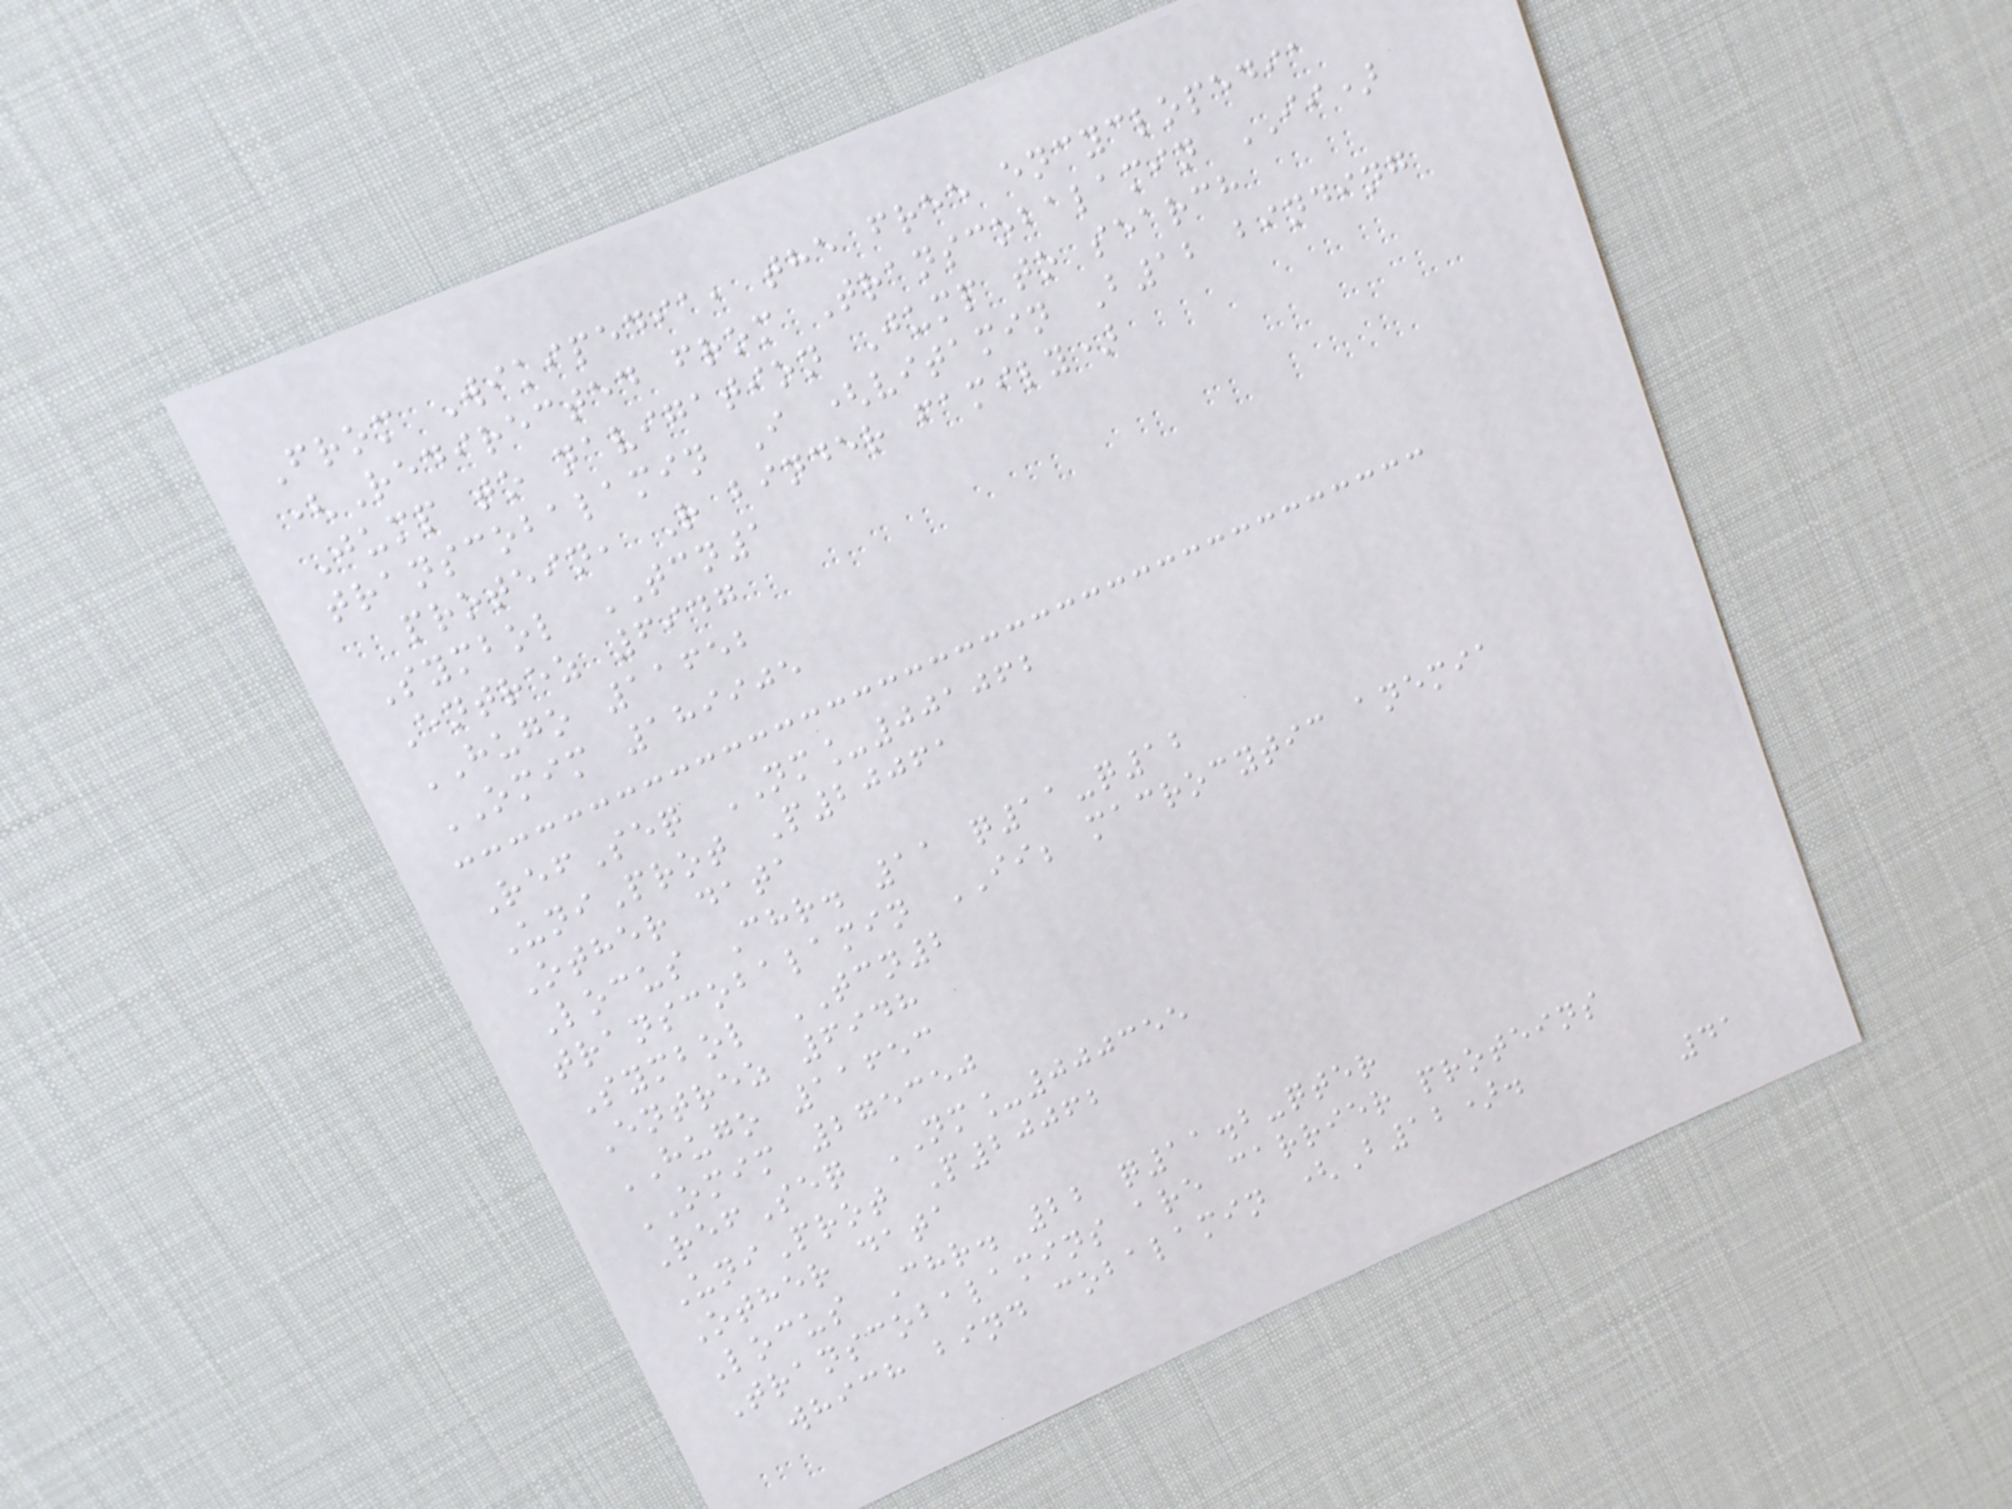From Wikipedia, the free encyclopedia
(Redirected from Transcobalamin II)
Jump to navigation Jump to search
transcobalamin I (vitamin B12 binding
protein, R binder family)
Symbol TCN1
Entrez 6947
HUGO 11652
OMIM 189905
RefSeq NM_001062
UniProt P20061
Other data
Locus Chr. 11 q11-q12
transcobalamin II; macrocytic anemia
Symbol TCN2
Entrez 6948
HUGO 11653
OMIM 275350
RefSeq NM_000355
UniProt P20062
Other data
Locus Chr. 22 q11.2-qter
Transcobalamins are carrier proteins
which bind cobalamin (B12).
41
